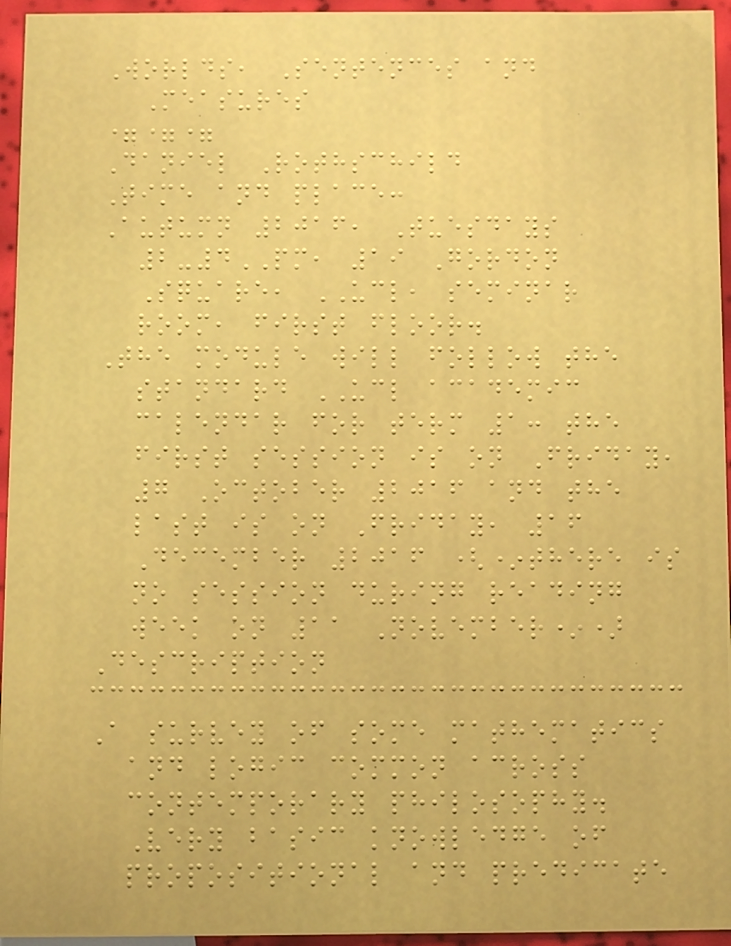Worlds, Sentences and
Measures
===
Daniel Rothschild
Time and place:
Autumn 2016, Tuesdays
2-4PM, 19 Gordon
Square, UCL, seminar
room, first floor.
The module will follow the
standard UCL academic
calendar for term 1: the
first session is on Friday,
7 October 2016 and the
last is on Friday, 16
December 2016 (*there is
no session during reading
week on 11 November*)
Description
A survey of some mathematics
and logic common across
contemporary philosophy.
Very basic knowledge of
propositional and predicate
